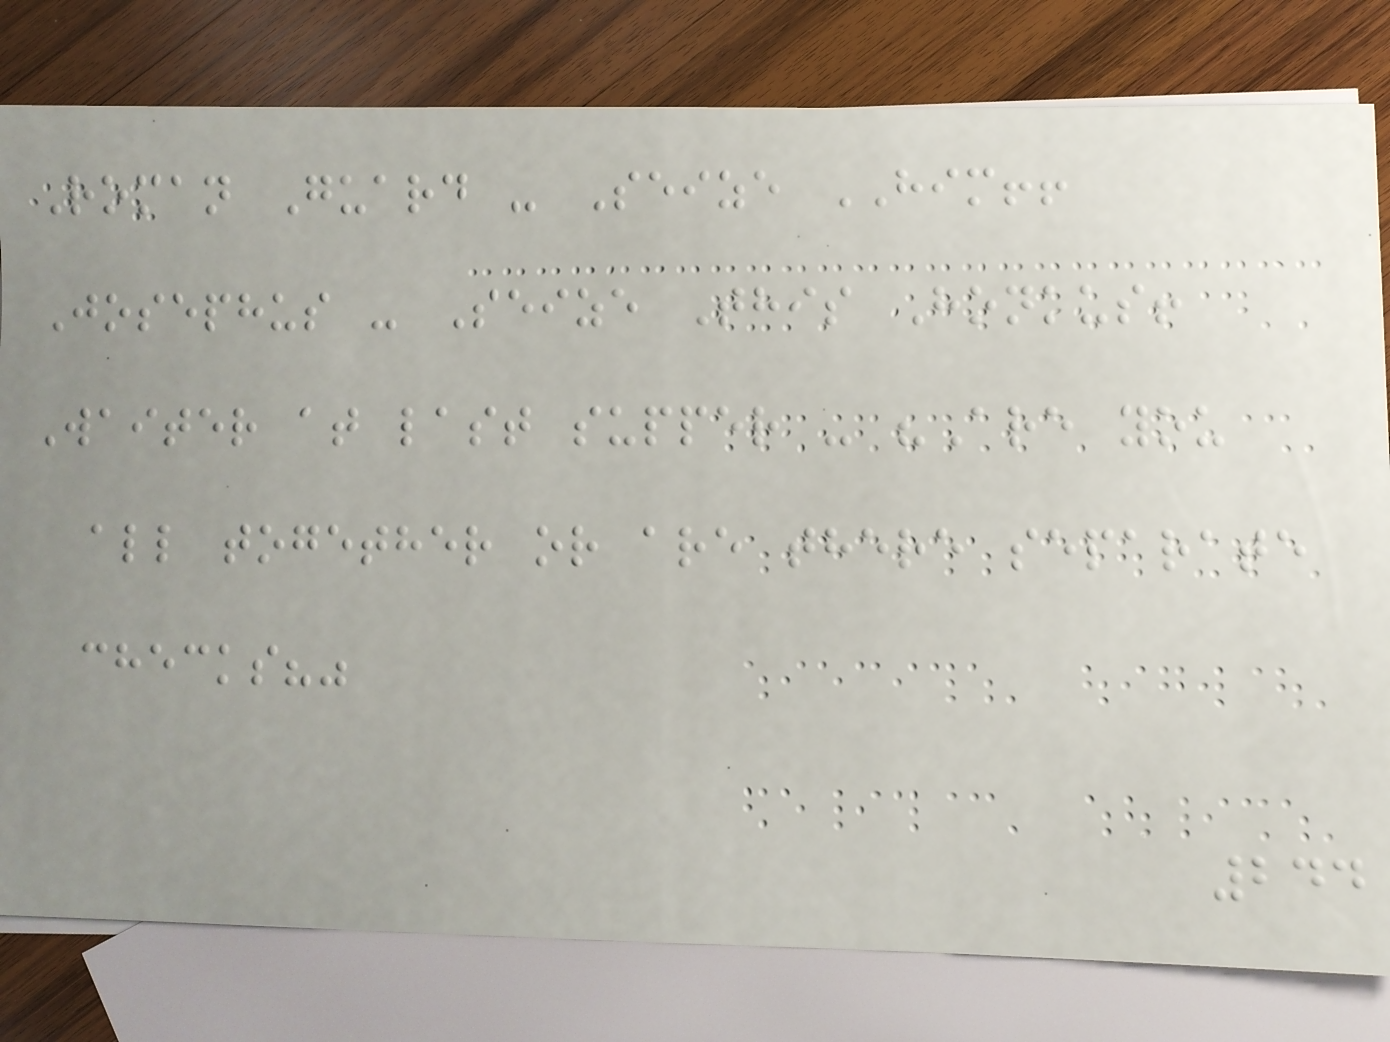Roman Guard - Seize HIM!!
Josephus - Seize This Honkus!
Waiter at last supper - "Are you
all together or are there separate
checks?"
244
